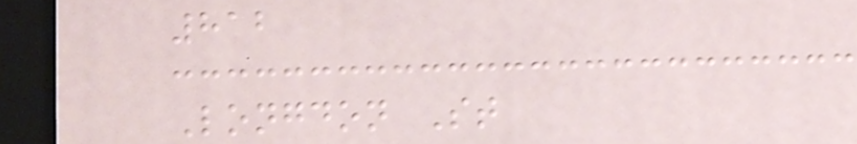812
Longdon St
